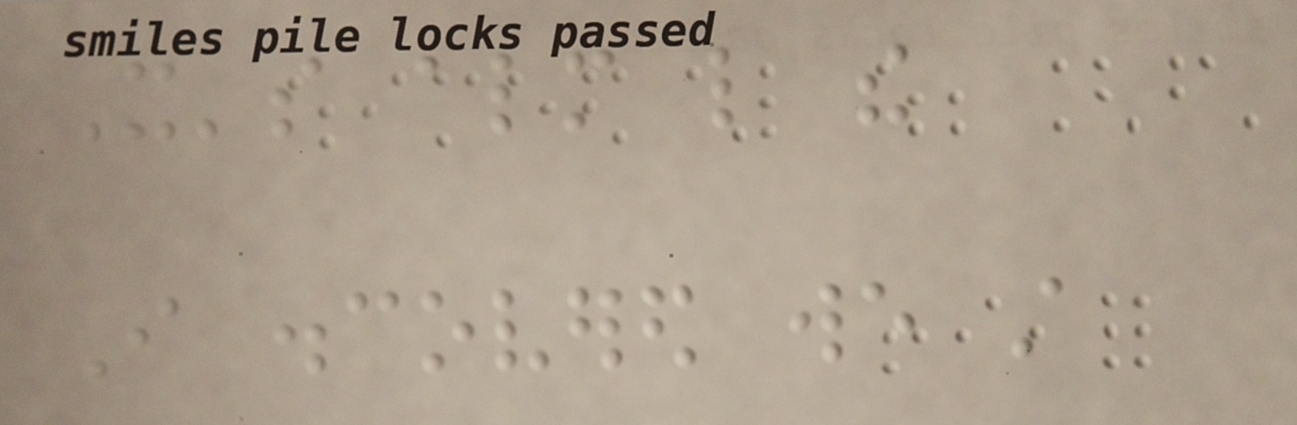It's almost like the
I discovered we still
